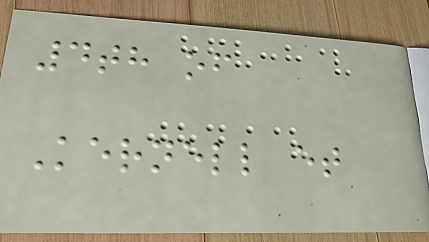4th of
Kernell et
